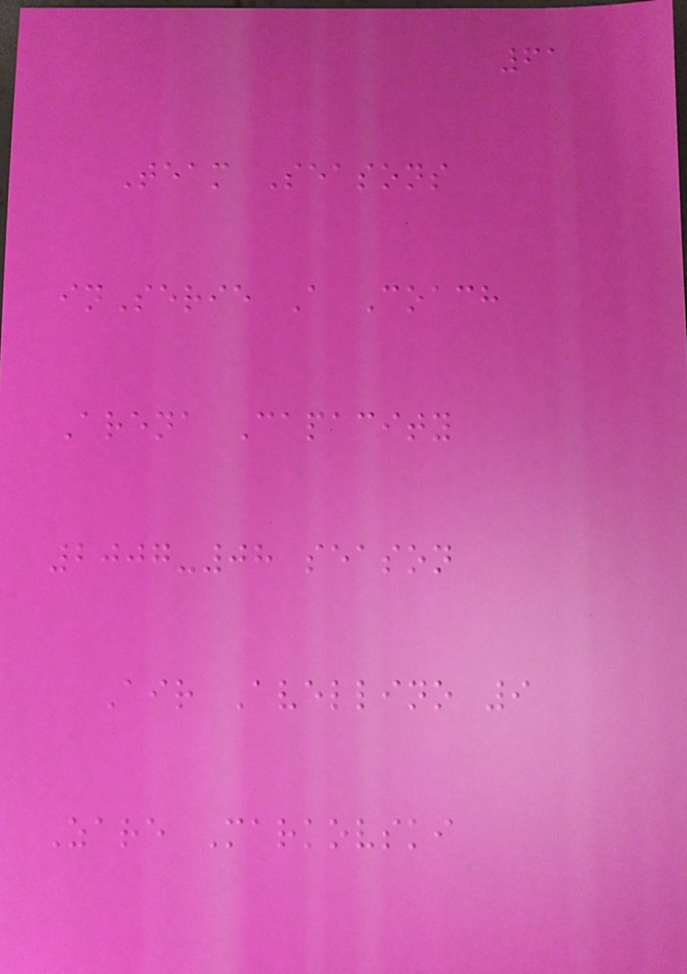61
Team Seasons
inSerie A Coach
Arena Capacity
2007-08 season
Air Avellino 9
Zare Markovski
